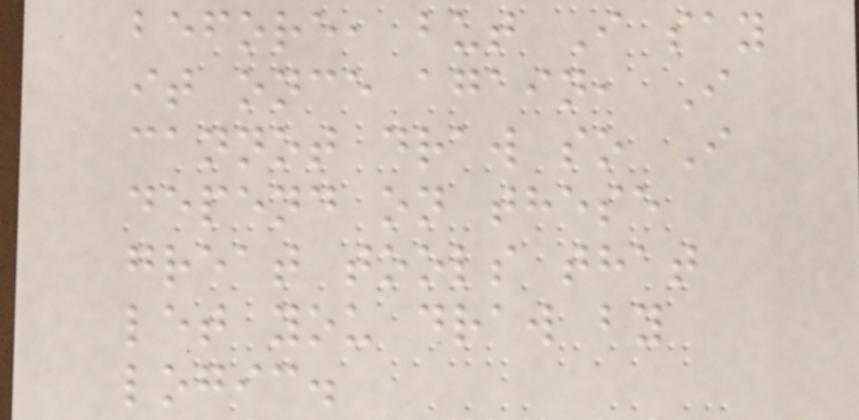before, but I say
it once again, I
cannot draw so I
depend on these
great tools that
let you draw by
logic.
